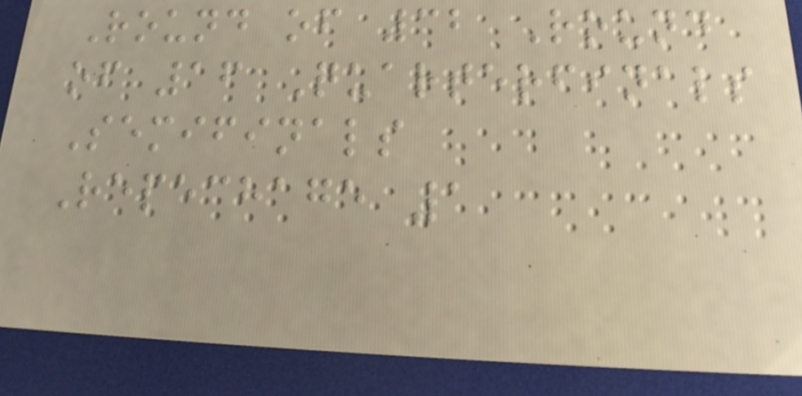Round of 32 Round
of 16 Quarterfinals
Semifinals
Repechage 1
